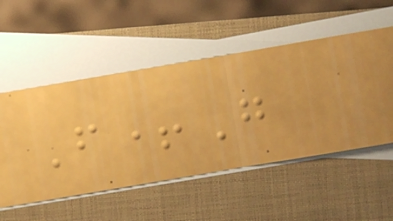F+G
